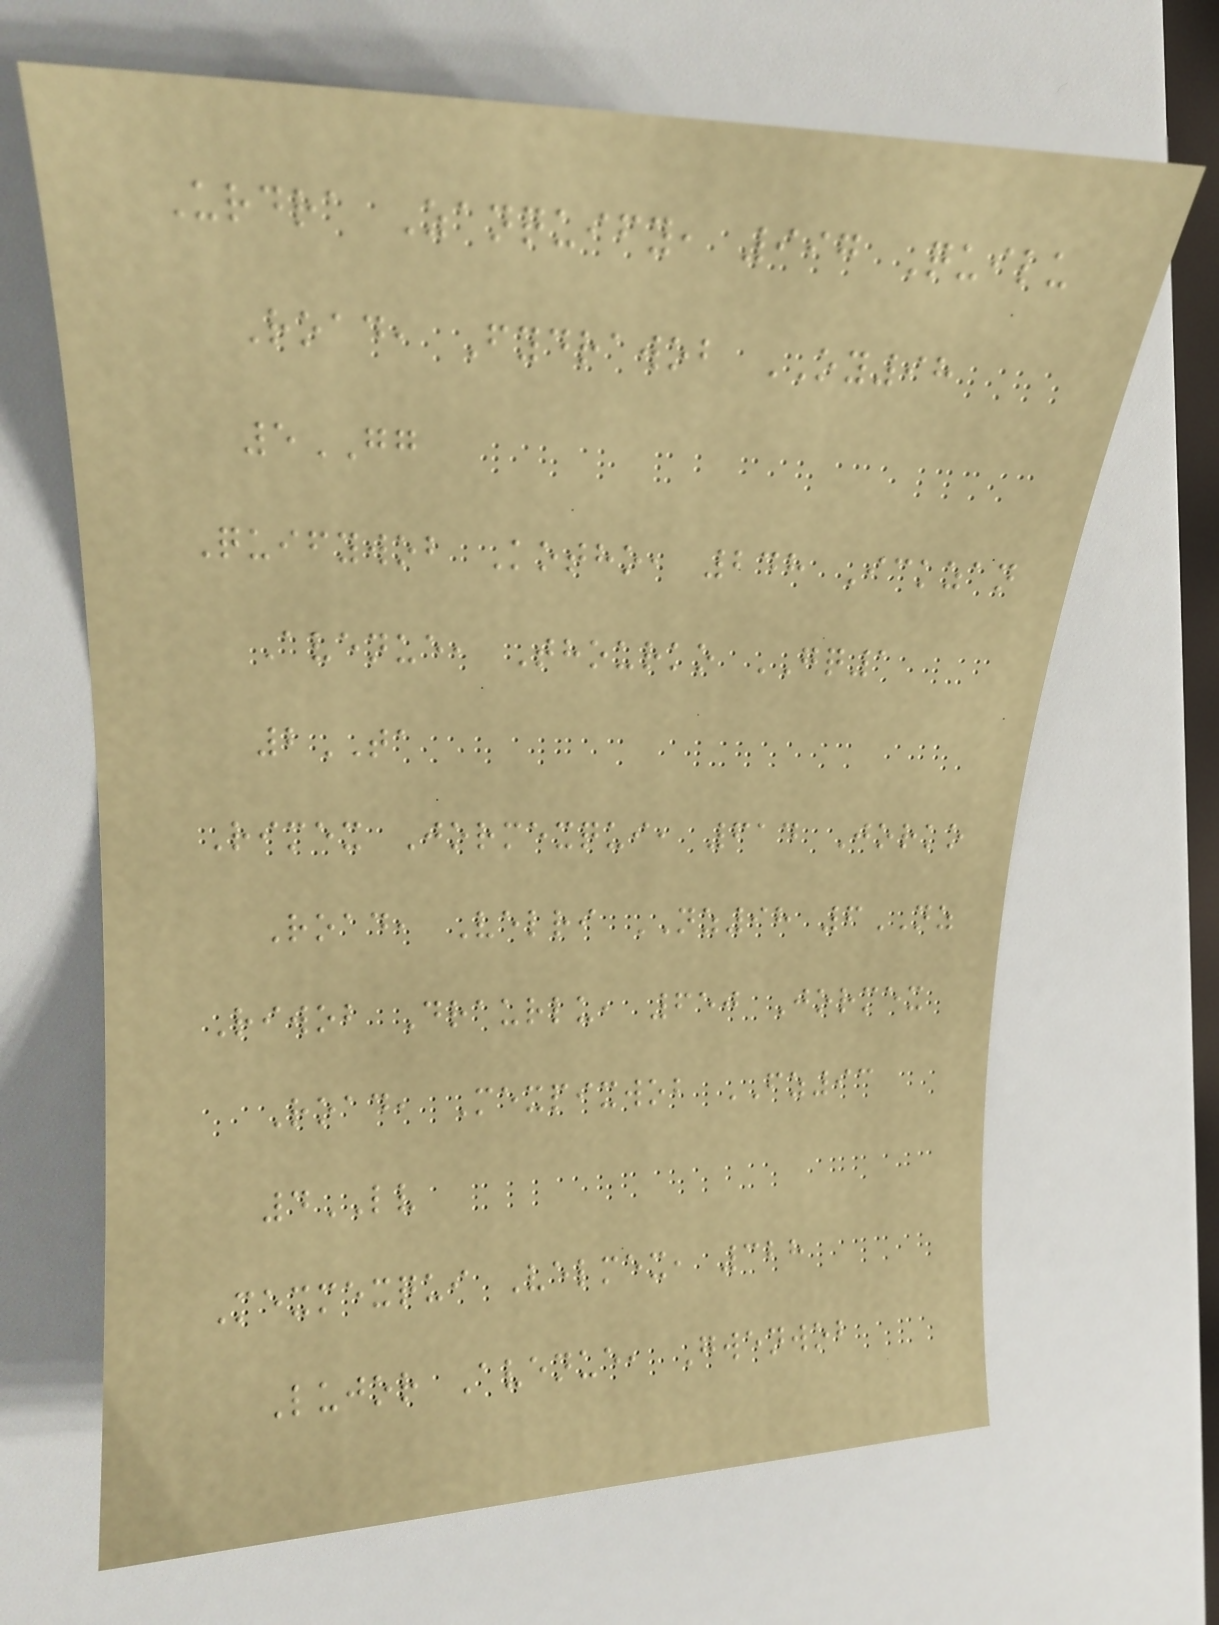Urdra Zanquify, 997 Quilu
Road, Fydrawob OY98
5GG
Quifywob Kotho, 248 Ickzan
Avenue, Thourko GQ1
2TA
Rimex Jormexqui, 614 Jorko
Road, Velri NZ98 6NZ
Riwob Draurlu, 650 Jormex
Road, Mexpixwob FZ93
4LV
Mexmexqui Velmex, 328
Lujor Avenue, Gwenwob
